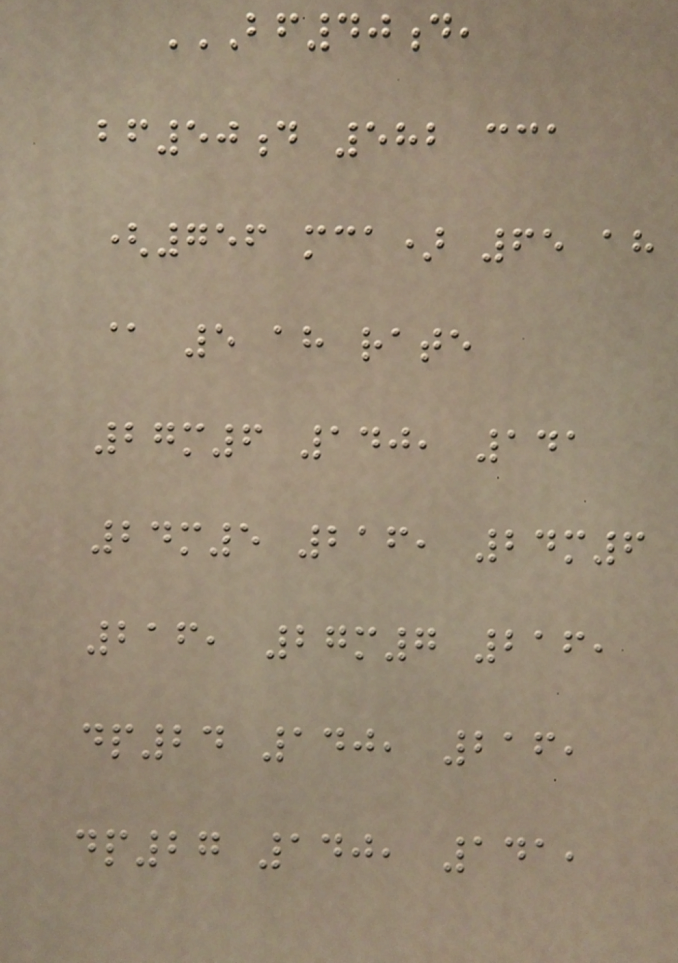BF40D,
BF50D 582 CCA
(756 MCA) 65 AH
@ 5 AH RATE
27M6 140, 141
24M5 216, 24M6
216, 27M7 216,
DP24 140, 216,
DP27 140, 141,
